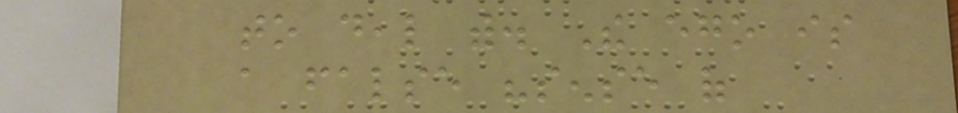to deal with. The ego is
a false "sense of
